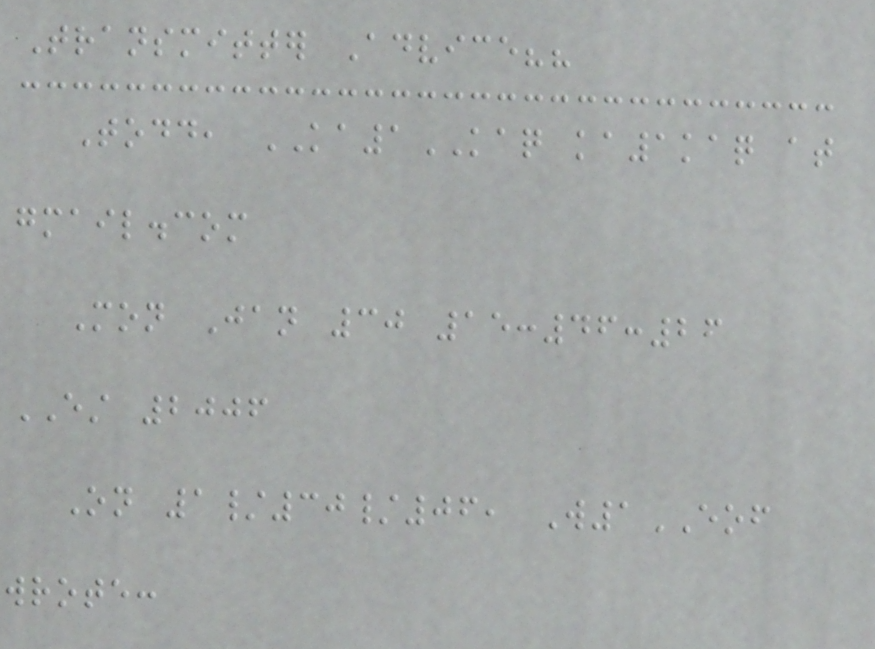Transmitter Advice??
Todd, KA1KAQ ka1kaq at
gmail.com
Mon Jan 30 15:46:26
EST 2006
On 1/30/06, W1EOF
wrote:
